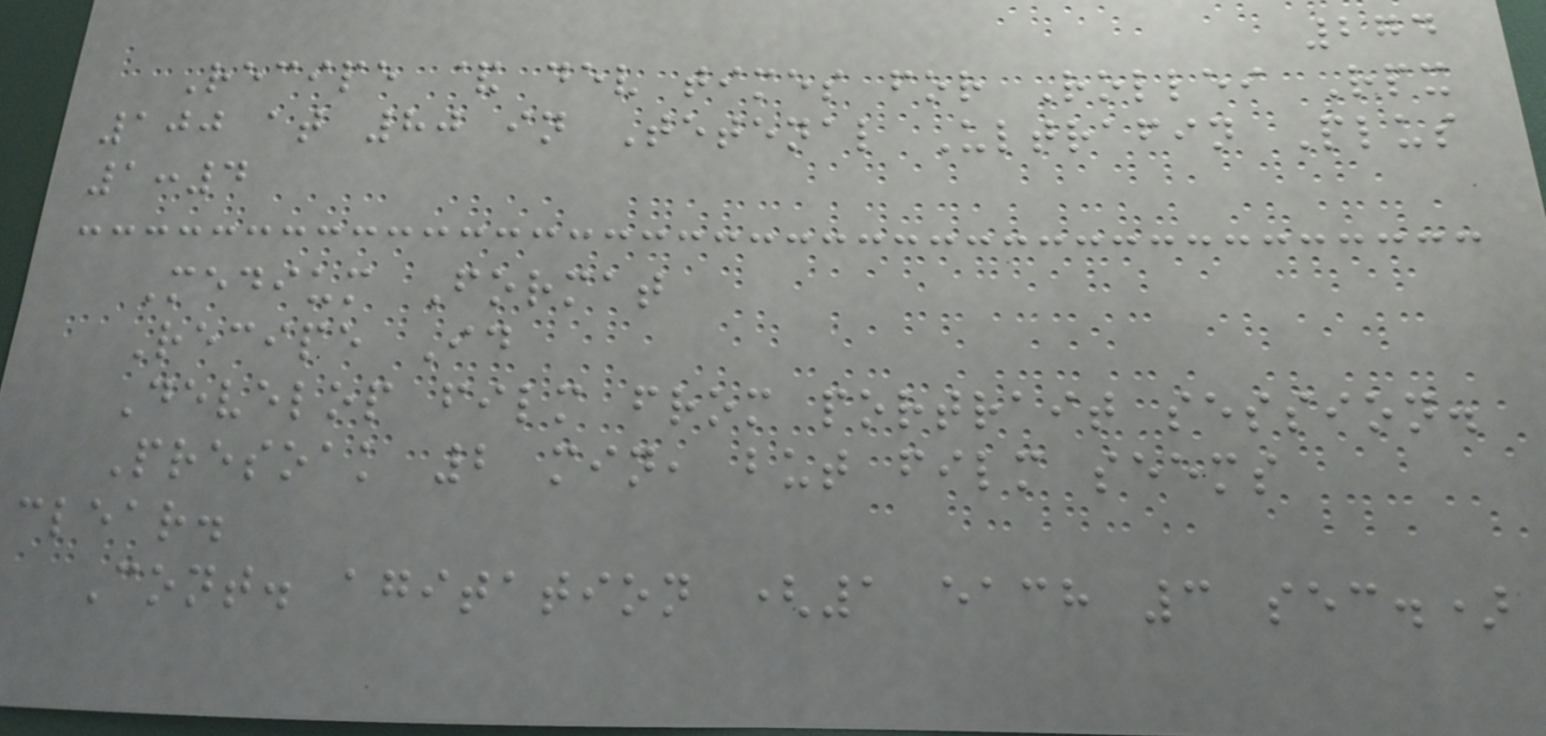274
Recipe & dev times for Rollei Rpx
100 at 80 in Tetenal Ultrafin Plus
1:4
Medium Format
Recipe Id
Develop film from portrait session.
Presoak 2 min, but film seems
clear.
Cont. agitation (1 each 3 sec.)
